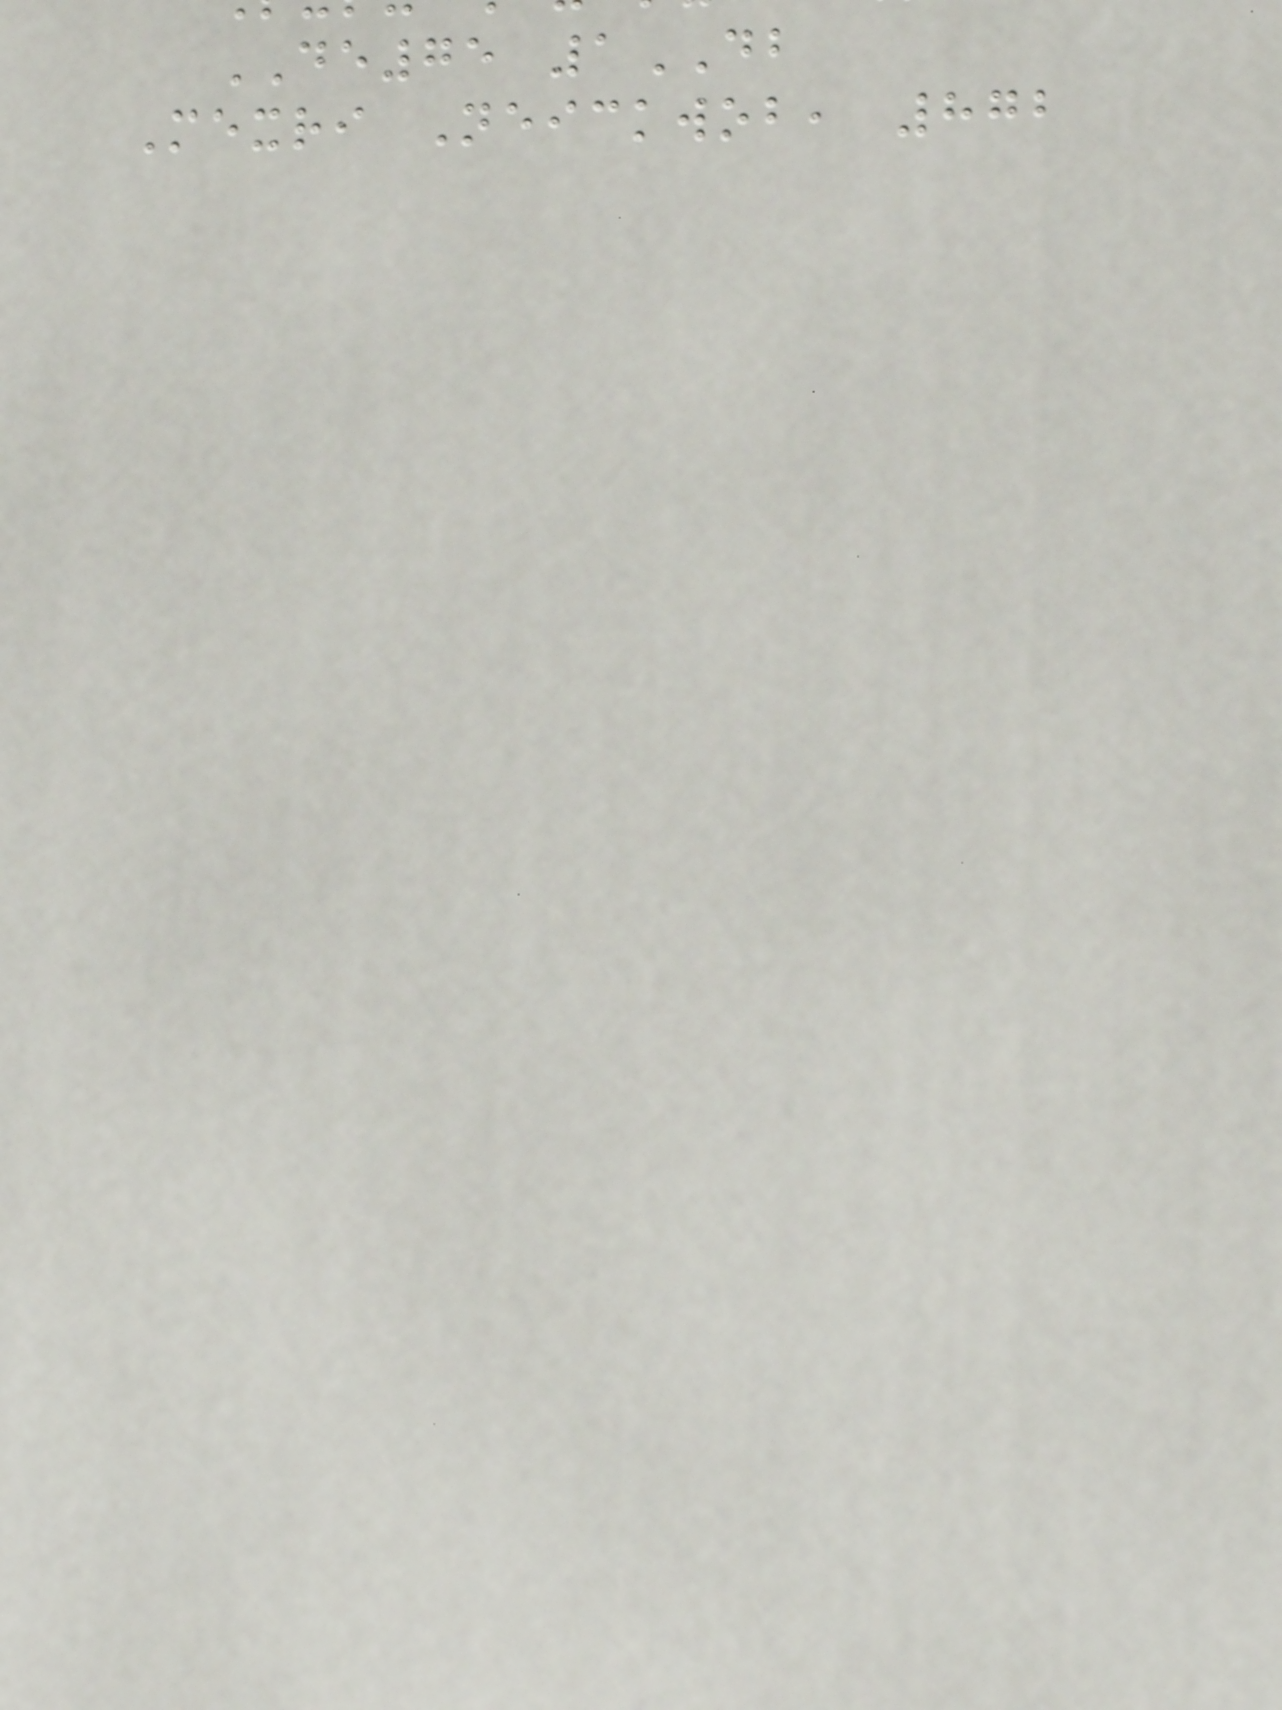DE75 1DB
Mexri Neickwob, 872
